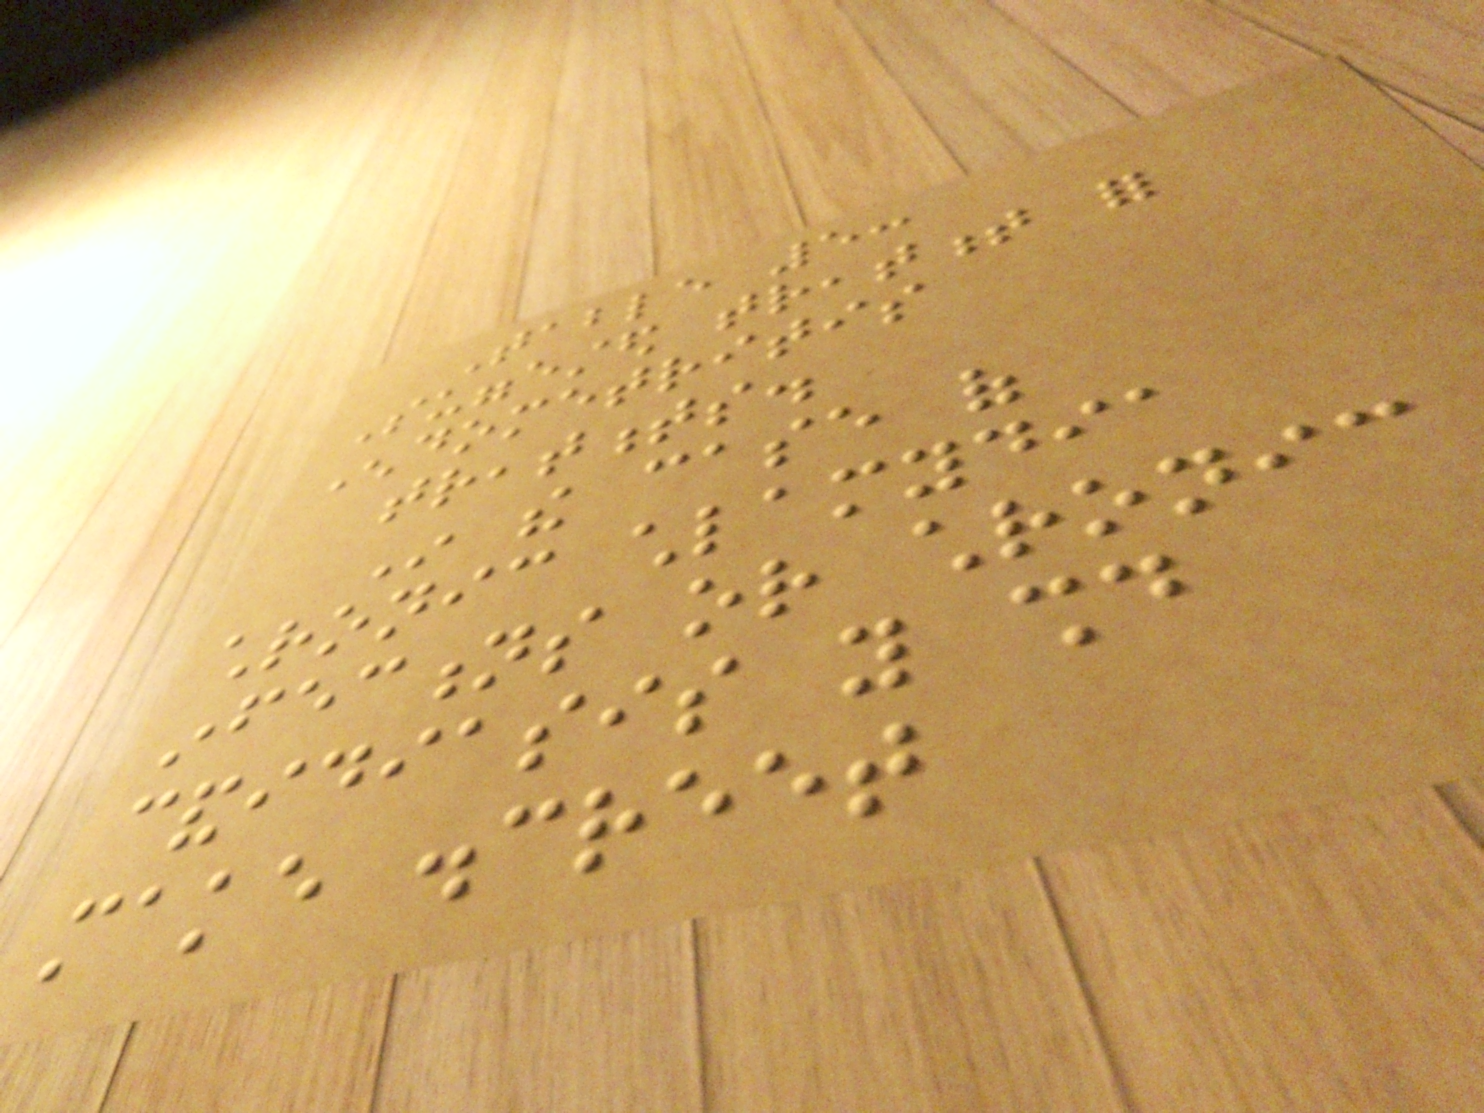Table 5:
Suggested treatment for
Endometritis
treatments.
In the case of
chronic chlamydia
infections or chronic
candidiasis you should
make discreet
